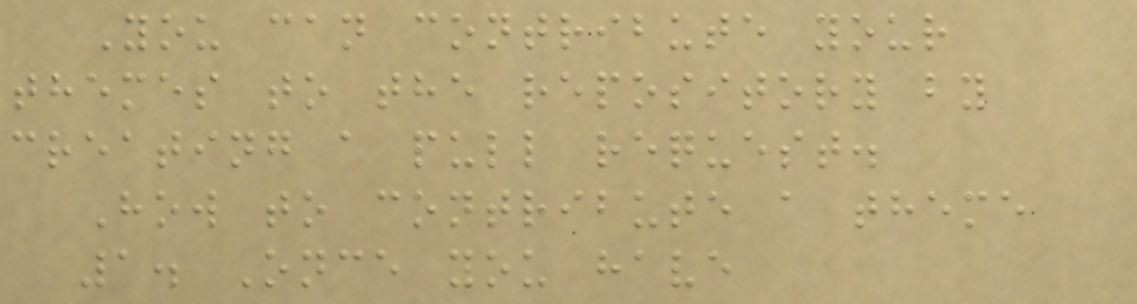You can contribute your
themes to the repository by
creating a pull request.
How to contribute a theme
1. Once you have
